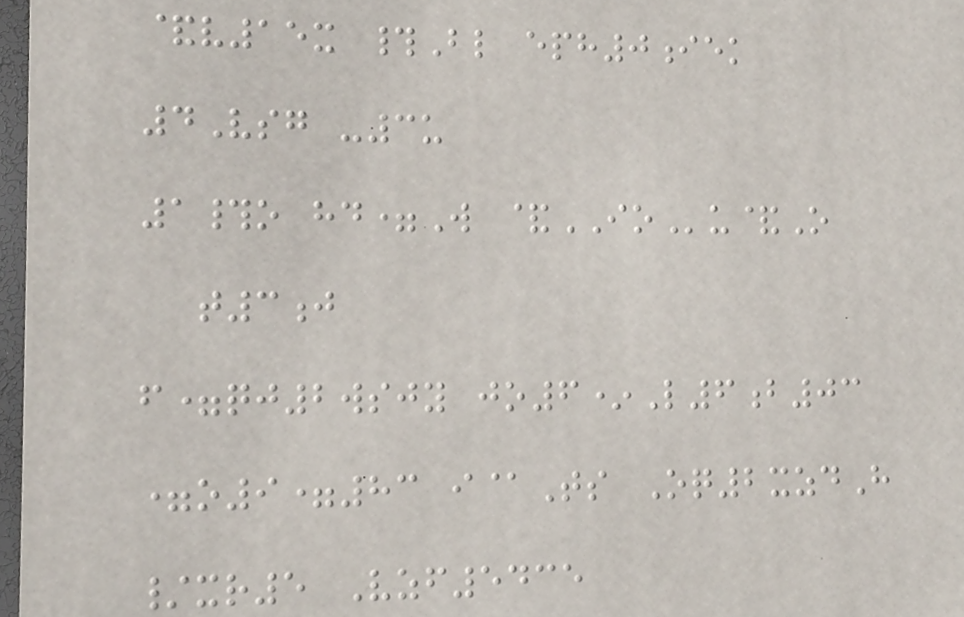&v15x #Bl eph0iek
4Vsg -3u
1#o hd=W &IOu&O
t3j
f=qj2wsjy jo6*L6b03
=o9=83 i@Ts Oq2xzdH
/xr5 Vzf5435
